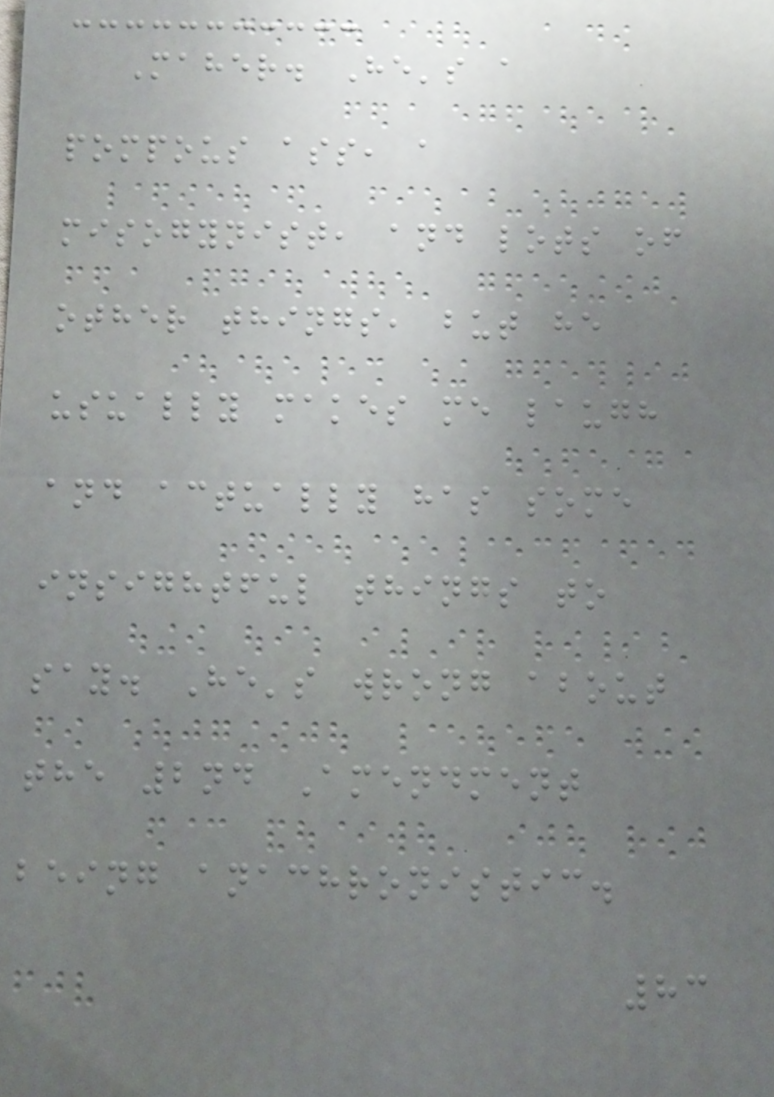Maher. He's a
pompous ass, a
misogynist, and lots of
other things, but he
usually makes me laugh
and actually has some
insightful things to
say. He's wrong about
the 2nd Amendment
being anachronistic.
83
